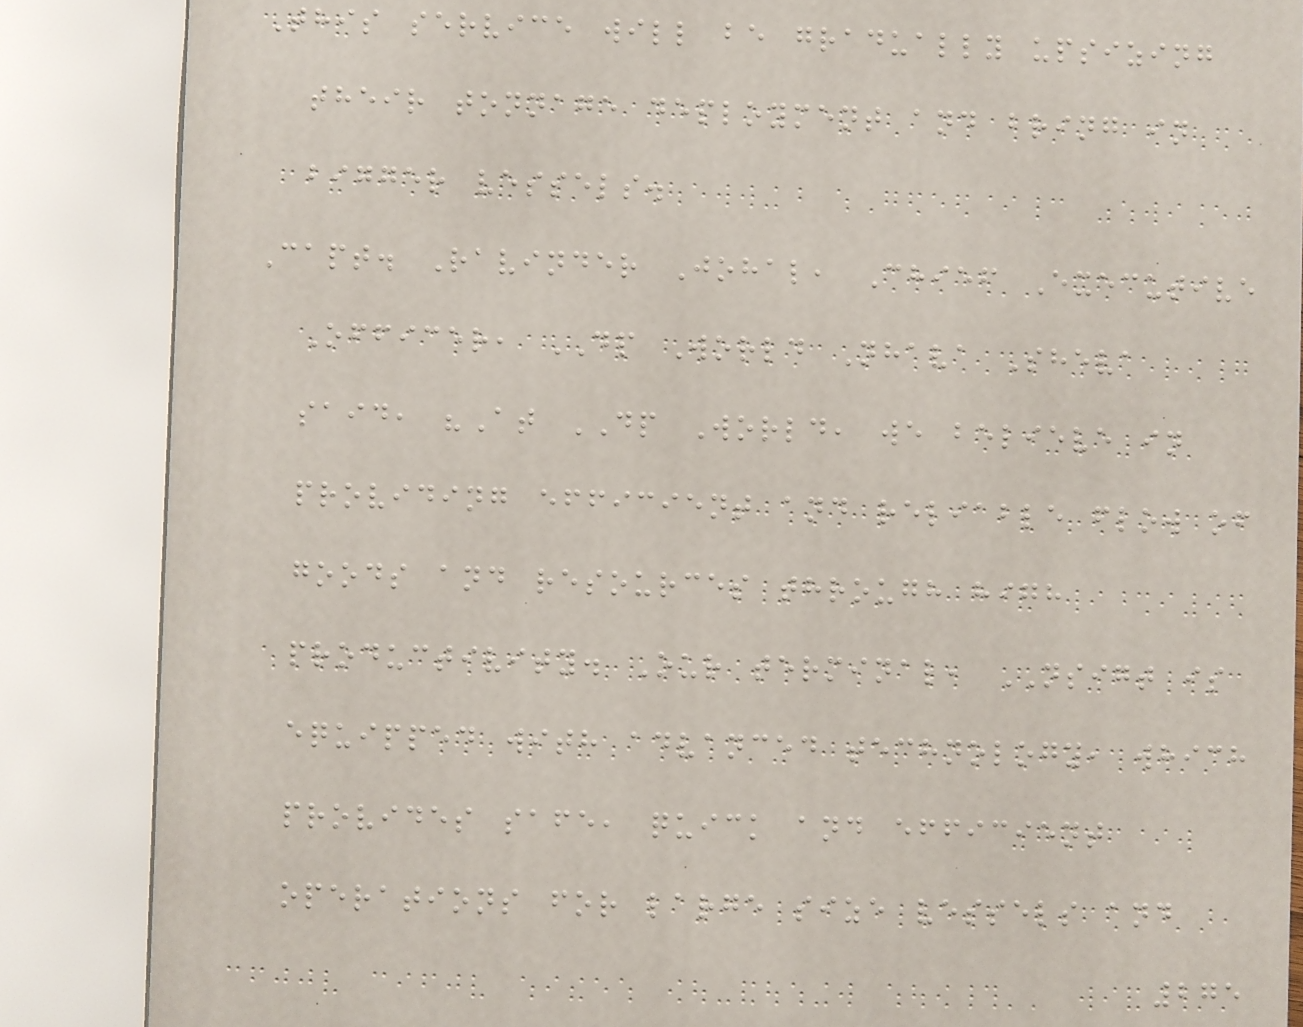This service will be gradually upsizing
their tonnage deployment and bring in
bigger vessels.
Capt. Ravinder Johal, Chief Executive
Officer, DP World Nhava Sheva
said, "At DP World, we believe in
providing efficient and reliable flow of
goods and resources through high
productivity. Our terminal, NSIGT is
equipped with advanced technology, which
provides safe, quick and efficient
operations for large size vessels and
275
